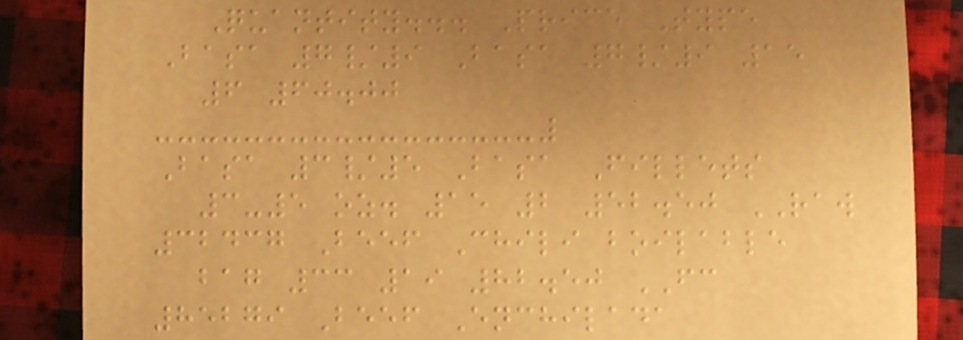Quantity... Price Type
Basa 7/9 Basa 7/9 15
6 60.00
Basa 3/5 Basa Fillets
3-5 oz. 15 2 52.50 RAW
32437 Beef Chili boilable
bag 33 19 82.50 FC
85279 Beef Enchilada
